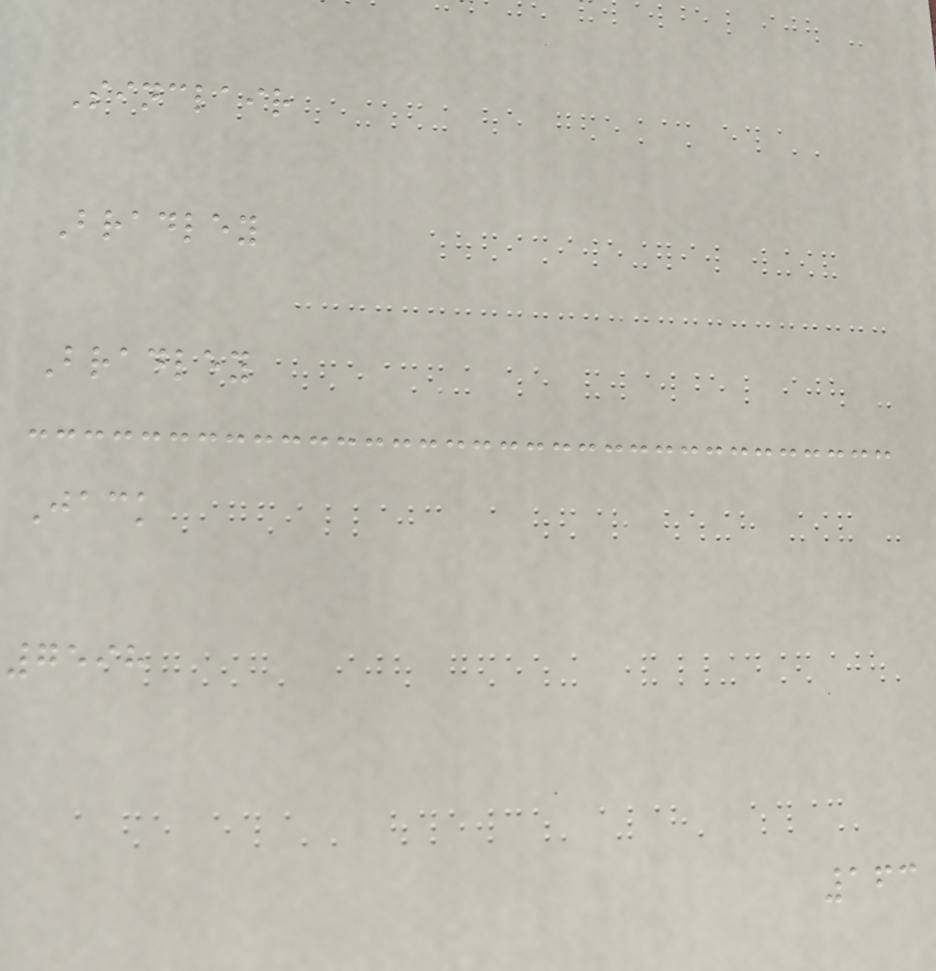Sinclair
Bradley
Bradley
Jack
7598
163
